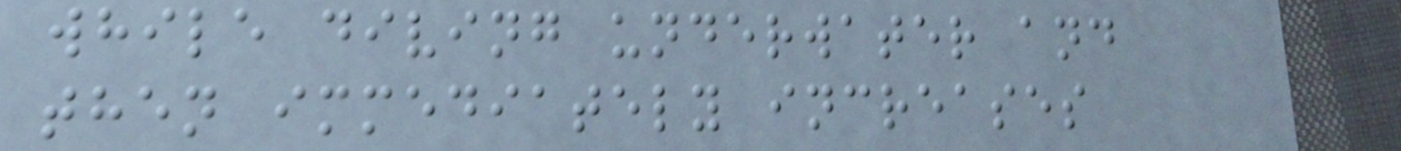while diving underwater and
then immediately increases
